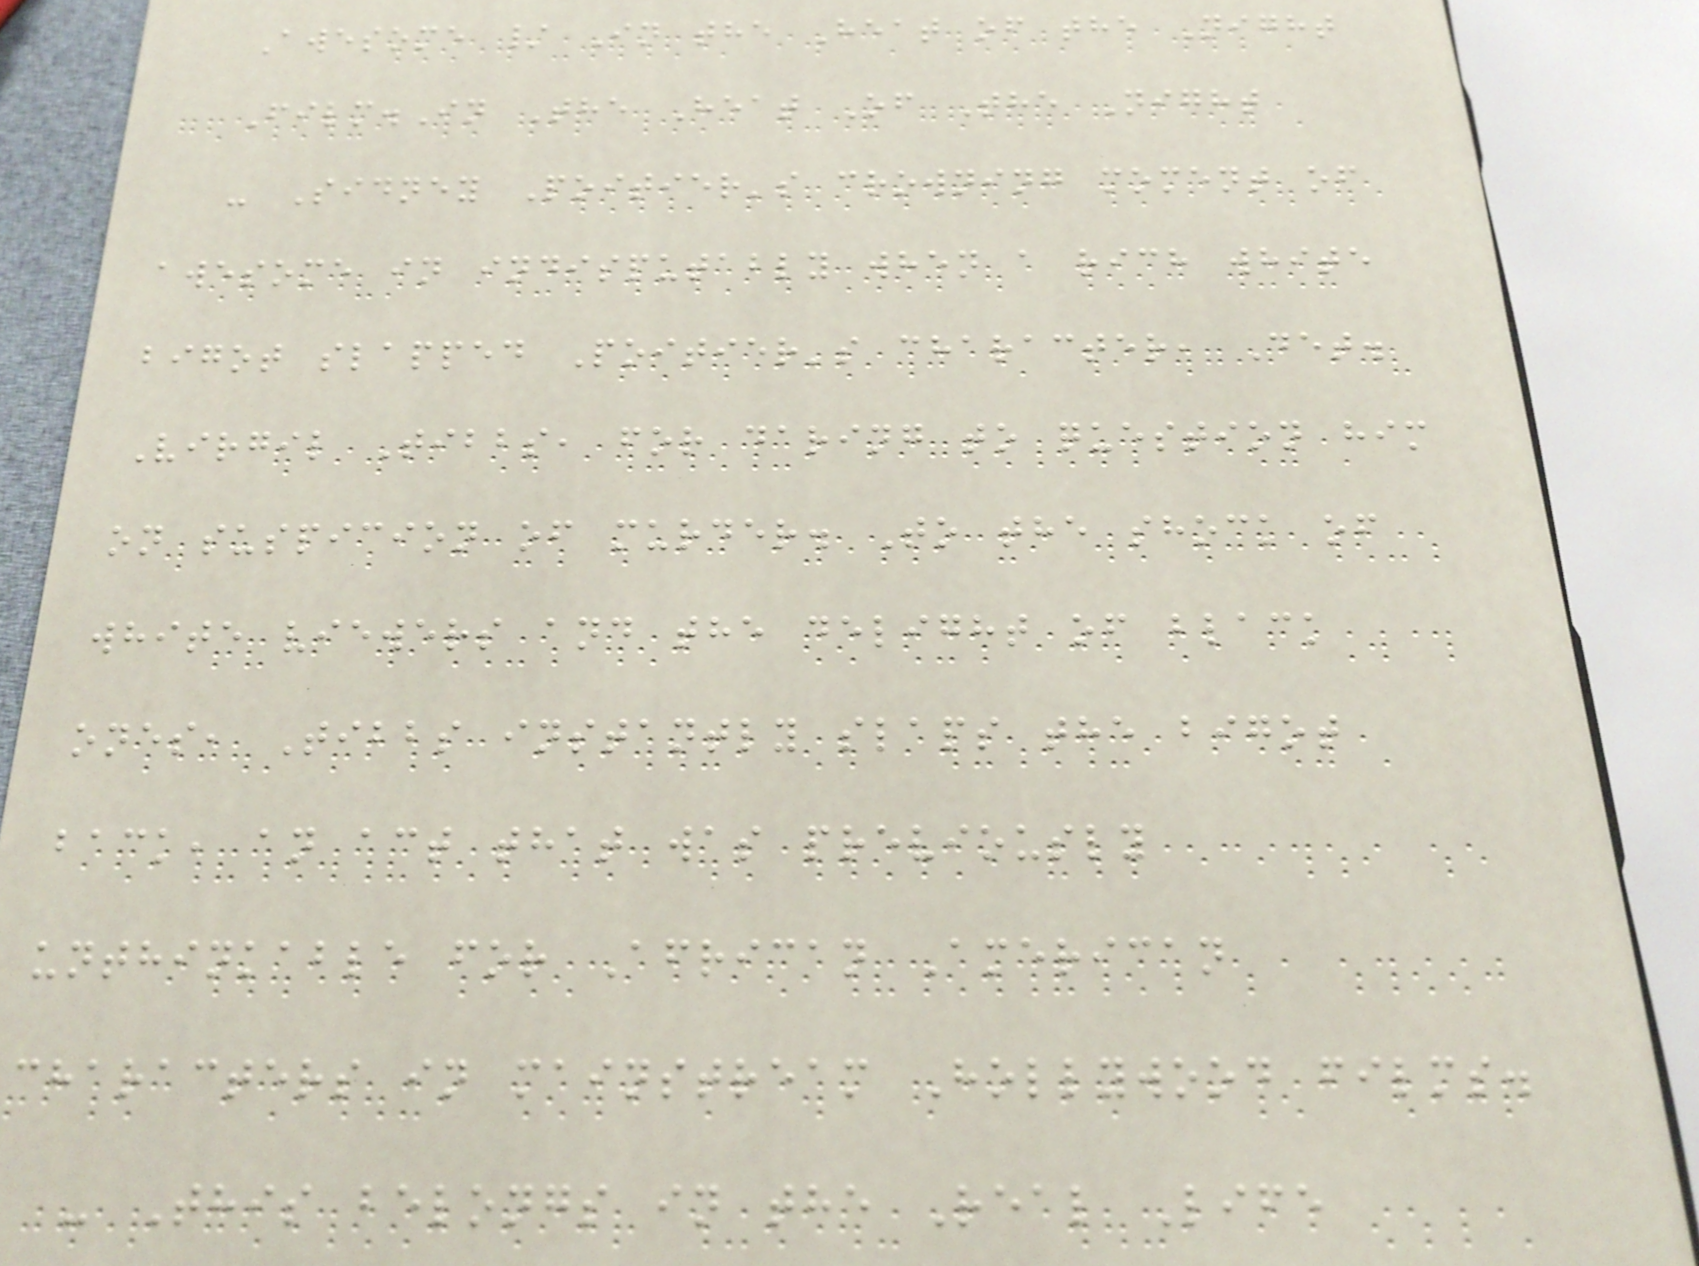Awesome / In the Heat of the Night
Film.In The Heat Of The Night
- Sidney Poitier's crowning moment of
awesome in indisputably when a rich white
bigot slapped Poitier's character, Det.
Virgil Tibbs, for daring to question him
on suspicion of murder. To the shock of
white viewers and the delight of black
ones, Tibbs instantly slaps the bigot
back, an act that was previously
unthinkable for African American
characters in mainstream Hollywood films.
- This belongs in the Real Life
